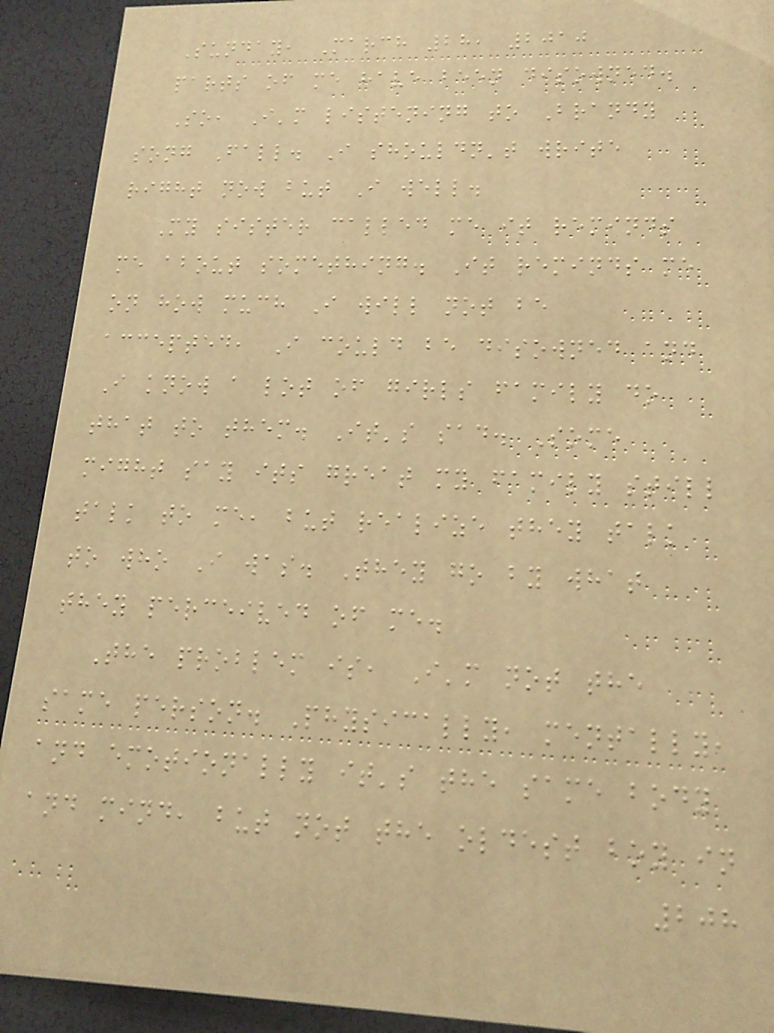Sunday, March 28, 2010
parts of me have been disowned.
So, I'm listening to Brandy
song Fall. I shouldn't write
right now but I well.
My sister called me it reminds
me about something. It reminds me
on how much I will not be
accepted, I could be disowned and
I know a lot of girls family do
that to them. It's sad. Some
might say its great my family still
talk to me, but realize they talk
to who I was. They go by what
they perceived of me.
The problem is, I'm not the
same person. Physically, mentally,
and emotionally it's the same body
and mind, but not the oldest boy in
208
